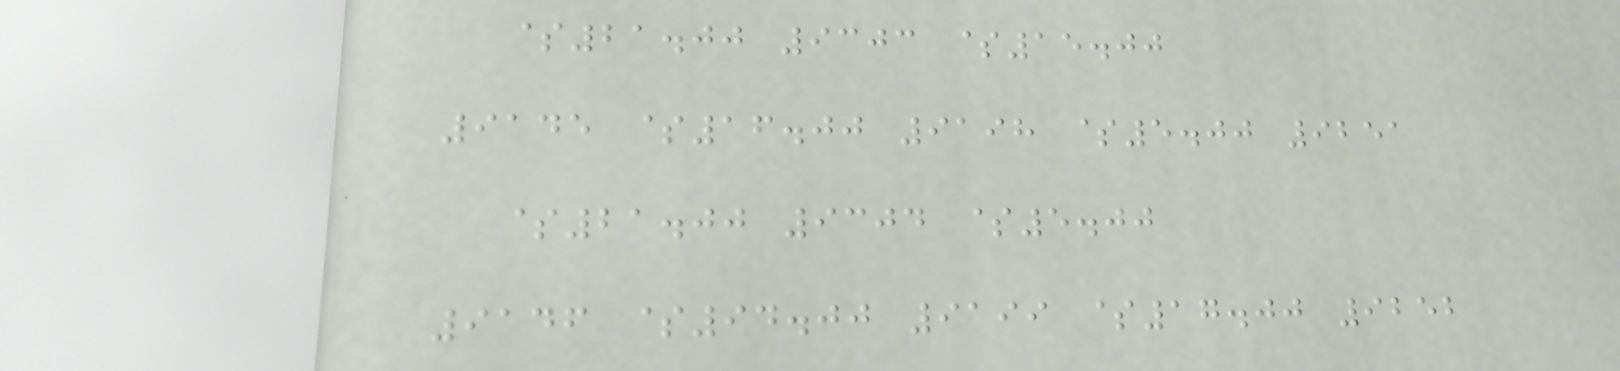$21.00 9303 $15.00
9145 $16.00 9198 $5.00 9251
$21.00 9304 $5.00
9146 $94.00 9199 $17.00 9252
